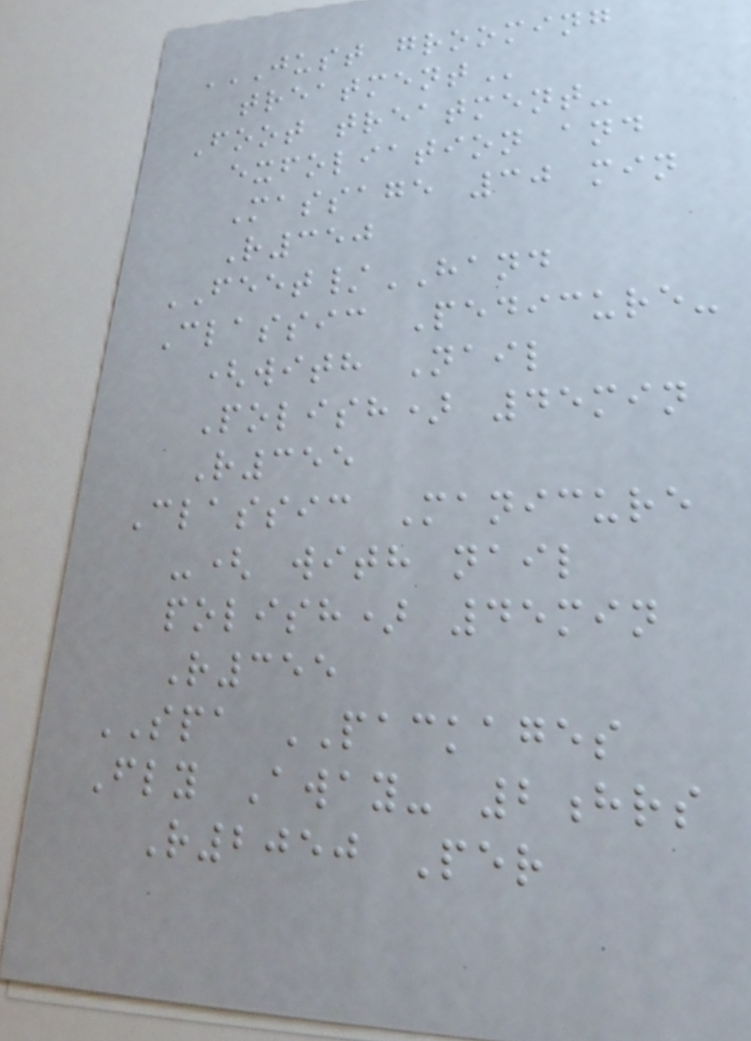JUST GROOMING
TREATMENT
Foot treatment-
exfoliation and
Massage 30 min
R350
FEET/HAND
Classic Pedicure-
(with Nail
Polish) 45min
R355
Classic Manicure
-( with nail
polish) 45min
R355
SPA PACKAGES
Fly Away- 2hrs
R2050 Per
